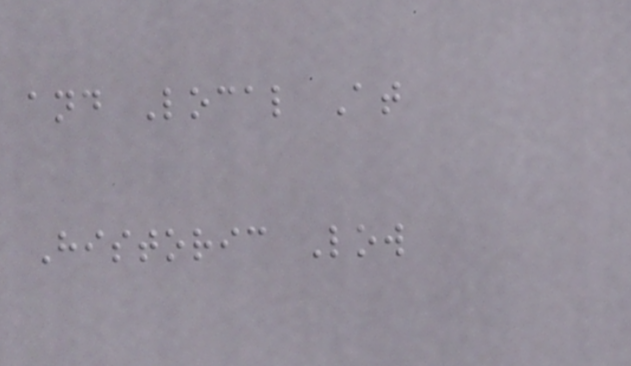and Local At
Historic Low
